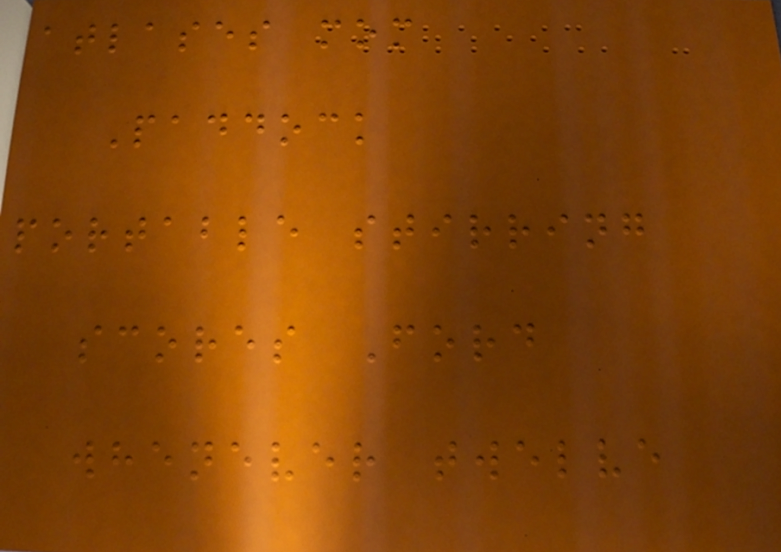atlases mom
Paddock
portable stirring
scores Ford
whenever twelve
